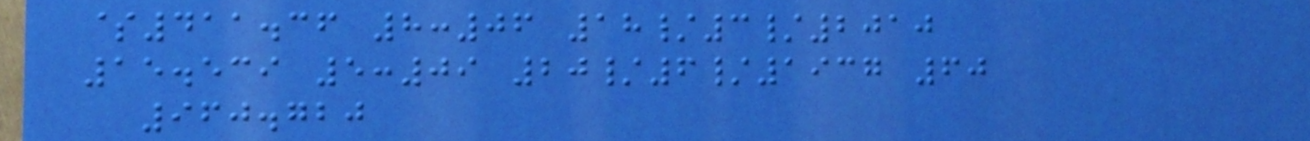$411.36 8:06 18/3/2010
15.539 5:09 20/6/1937 60
960.720
